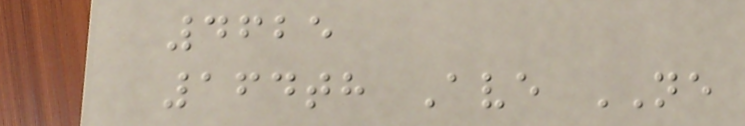4625
164th Ave NE
